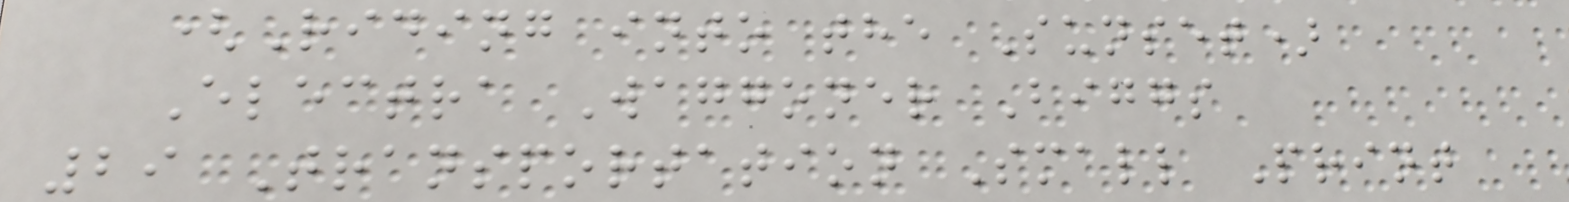(Riding into the Sunset)
Electra Waggoner Biggs
29 Transportation Small Print
